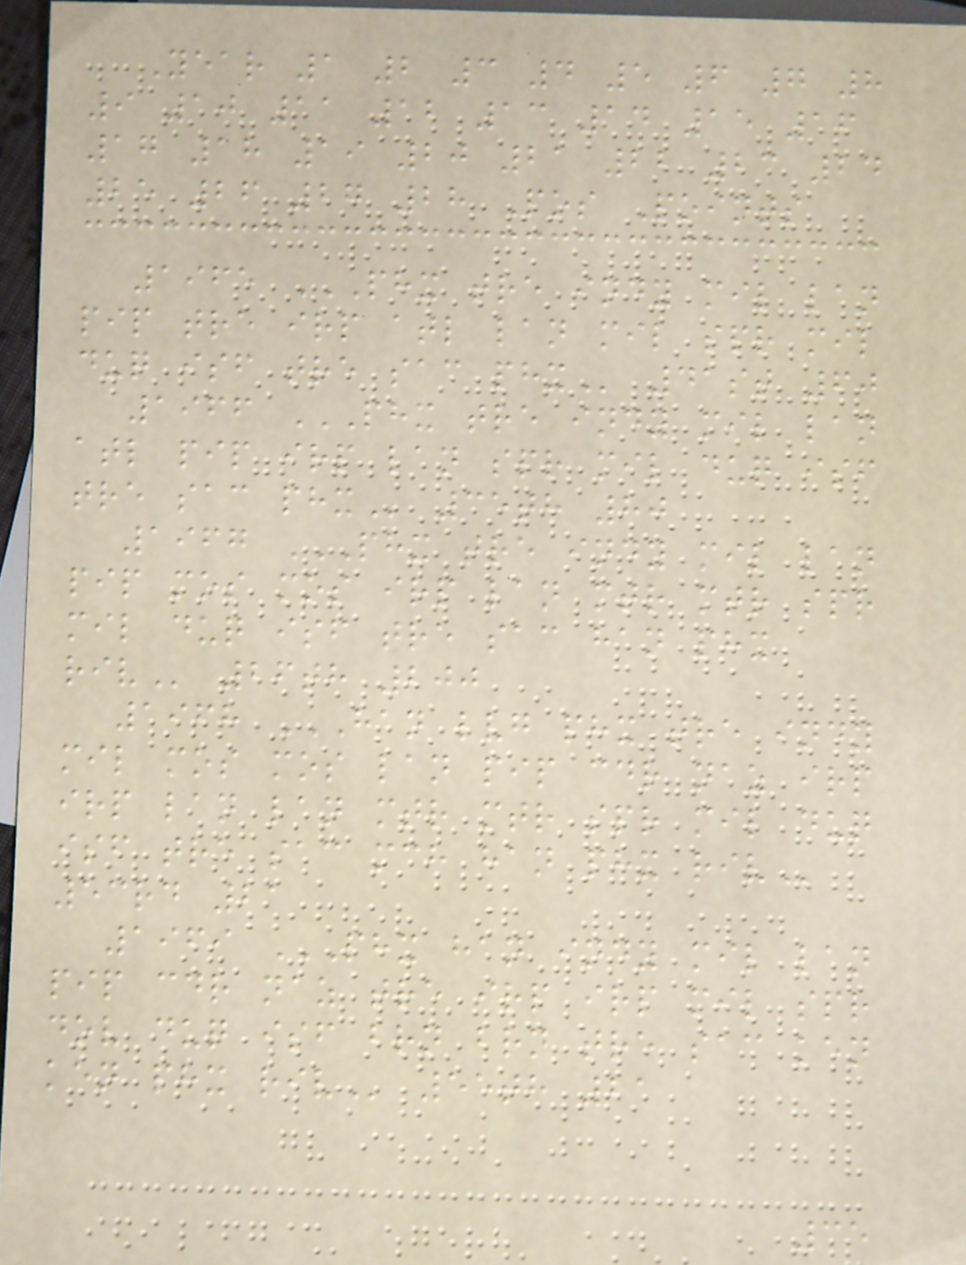Year 1 2 3 4 5 6 7 8
9 10 11 12 13 14 15 16
17 18 19 20 21 22 23 24
25 26 27 28 Pos Points
1965 PHX TRE INDY MIL LAN
PIP TRE IRP ATL LAN MIL SPR MIL
DUQ ISF TRE SAC PHX 41st 60
1966 PHX TRE INDY MIL LAN
ATL PIP IRP LAN SPR MIL DUQ ISF
TRE SAC PHX 35th 80
1967 PHX TRE INDY MIL LAN
PIP MOS MOS IRP LAN MTR MTR SPR
MIL DUQ ISF TRE SAC HAN PHX
RIV 26th 200
1968 HAN LVG PHX TRE INDY
MIL MOS MOS LAN PIP CDR NAZ IRP
IRP LAN LAN MTR MTR SPR MIL DUQ
ISF TRE SAC MCH HAN PHX RIV
53rd 21
1969 PHX HAN INDY MIL LAN
PIP CDR NAZ TRE IRP IRP MIL SPR
DOV DUQ ISF BRN BRN TRE SAC KEN
KEN PHX RIV 55th 21
35
